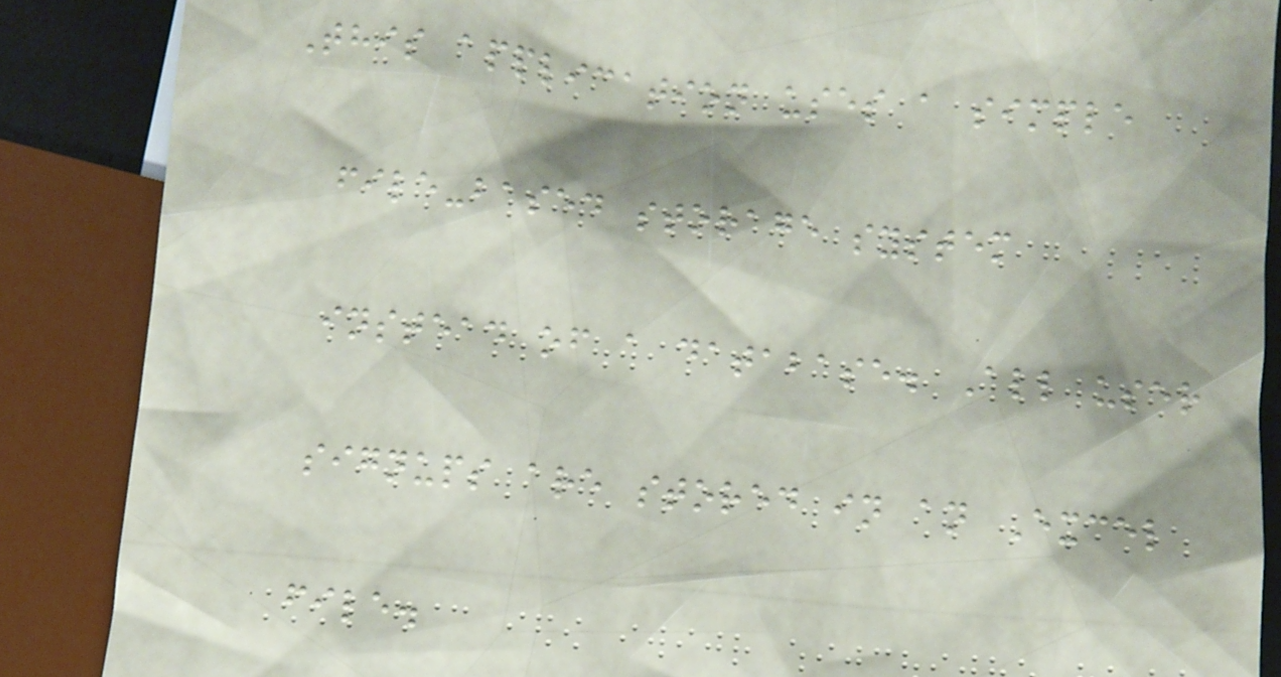This application uses a simple
file-based storage system
instead of a database. All user
signups are stored in an Excel
file.
